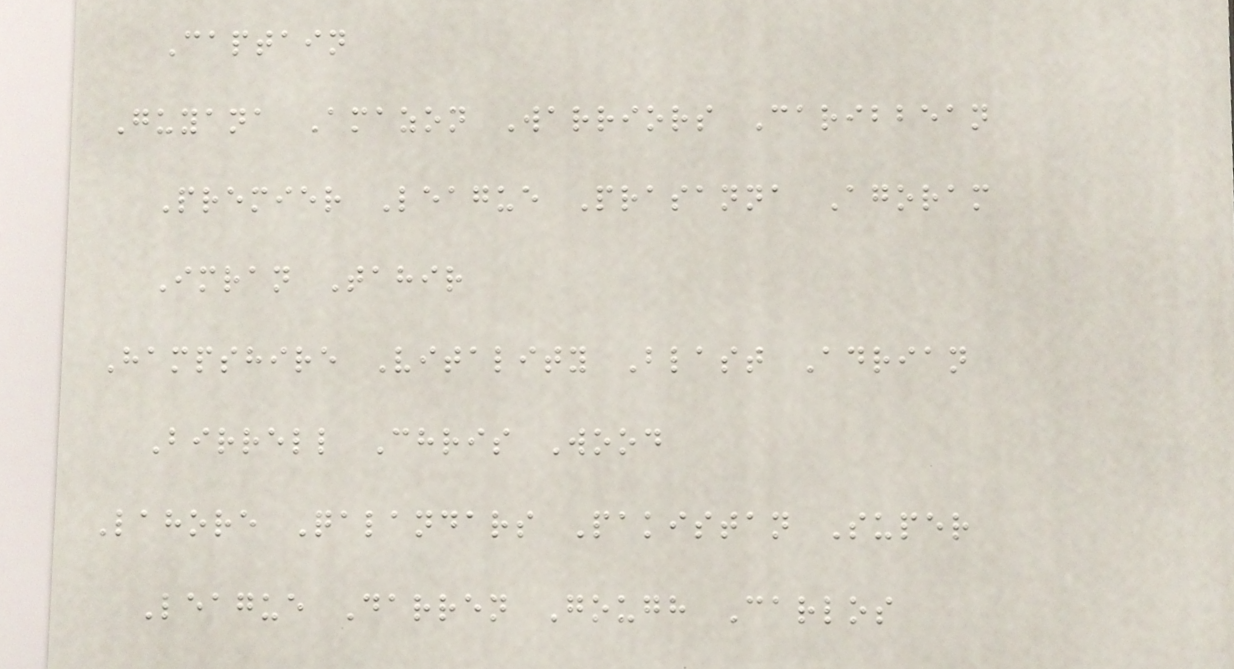Captain
Guyana Amazon Warriors Caribbean
Premier League Prasanna Agoram
Imran Tahir
Hampshire Vitality Blast Adrian
Birrell Chris Wood
Lahore Qalandars Pakistan Super
League Darren Gough Carlos
